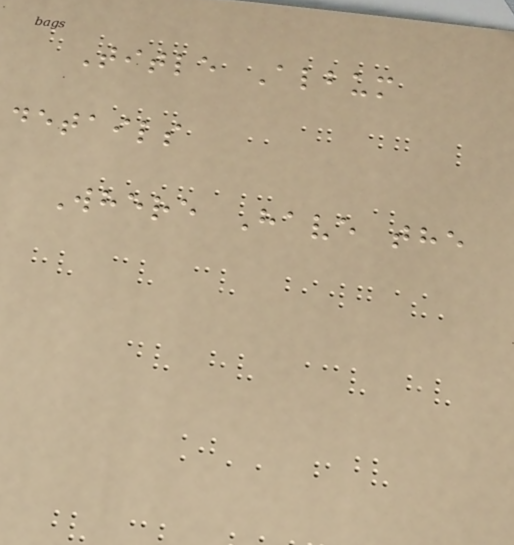Title Album
details
Where Have the
